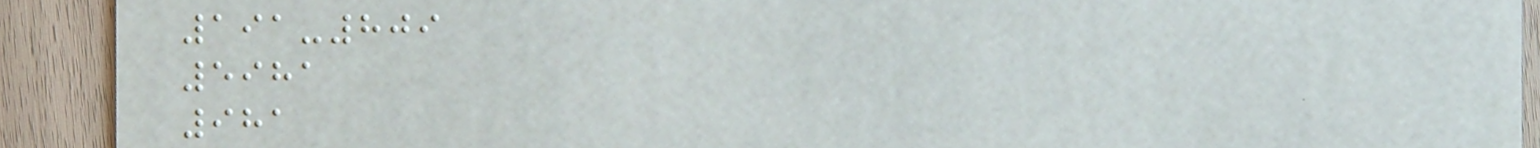191-809
5981
981
